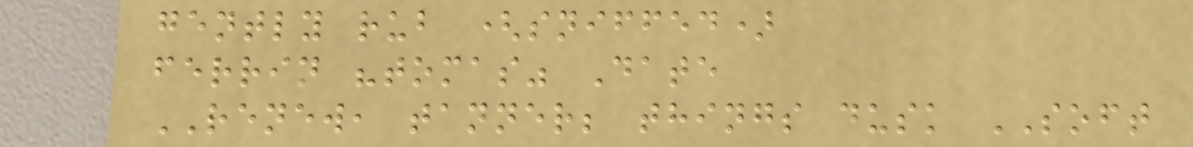gently rub (sniffed)
ferrin "tomas" Date
RENEW, tanner; things dusk SOFT
